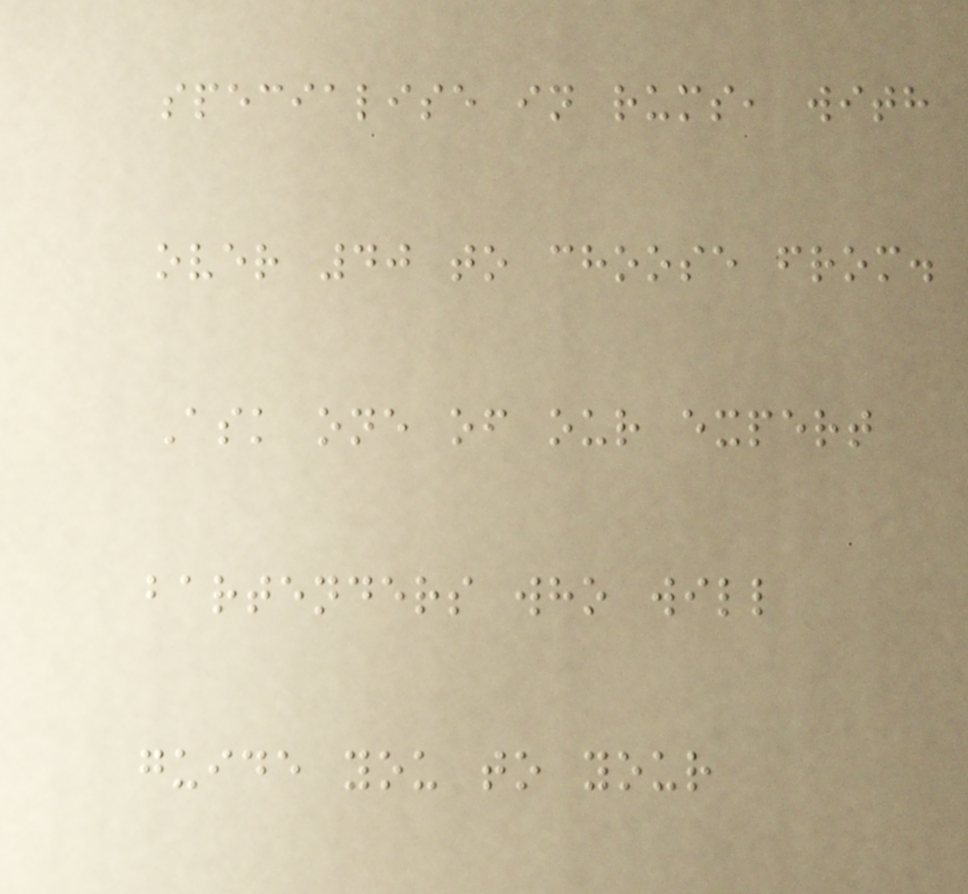specialise in rums, with
over 40 to choose from.
Ask one of our expert
bartenders who will
guide you to your
